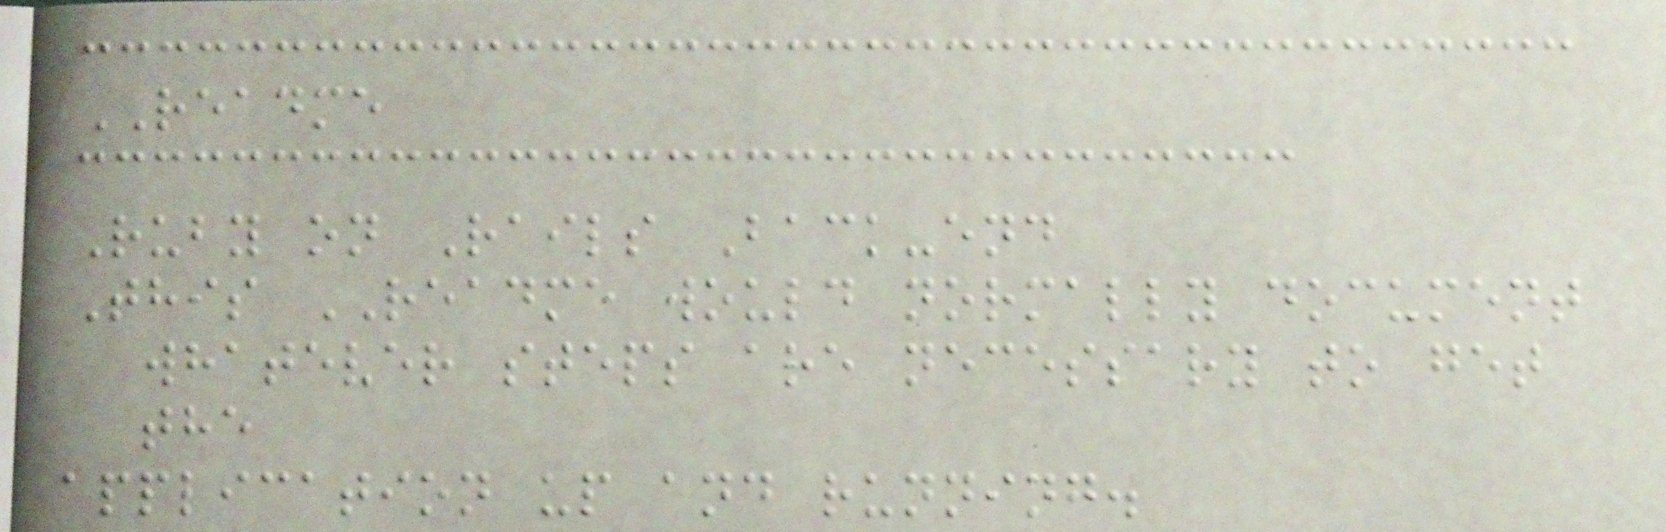README
Ruby on Rails Back-end
This README would normally document
whatever steps are necessary to get
the
application up and running.
